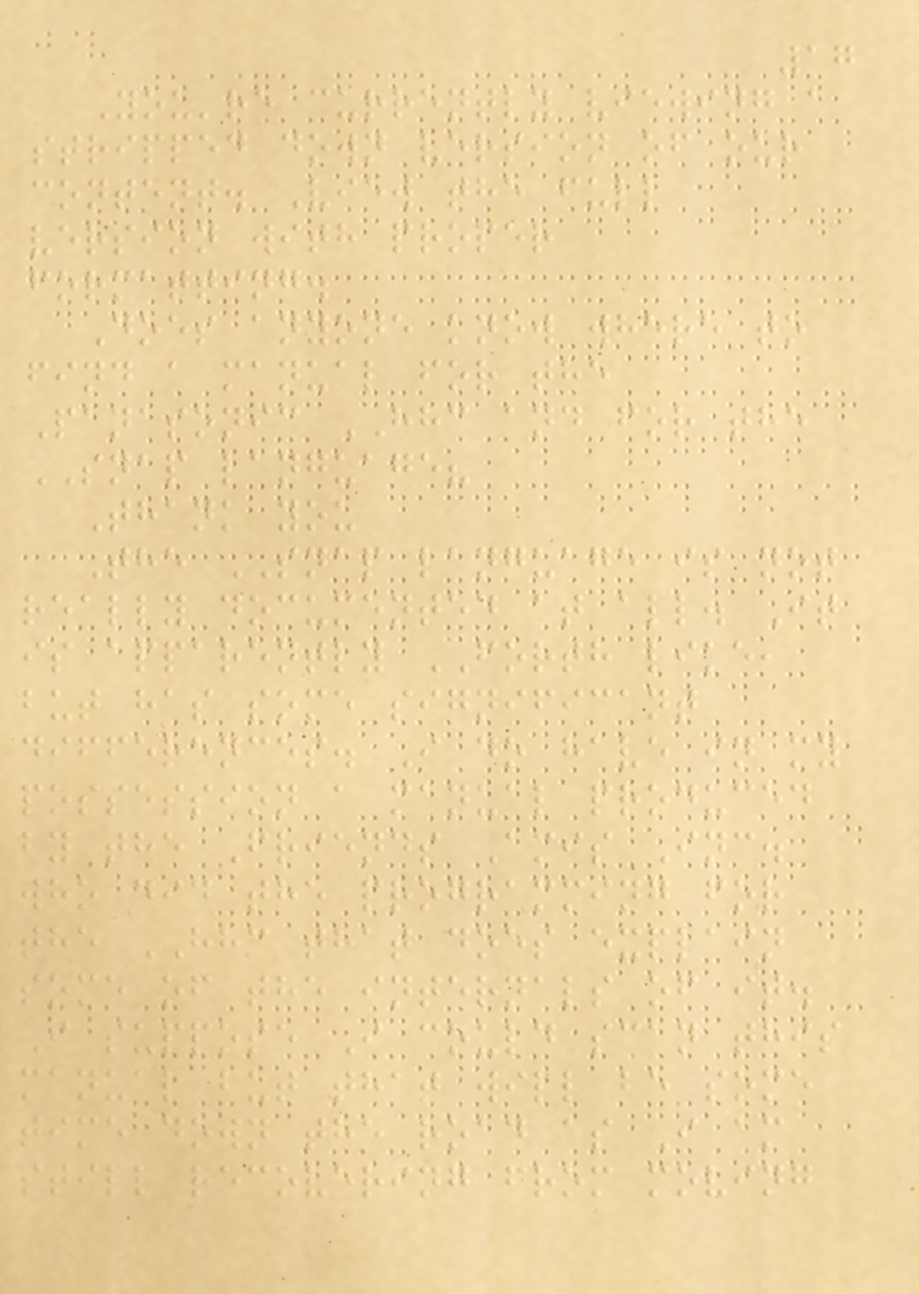17
You're currently viewing a
stripped down version of our
content. View the full
version with proper
formatting.
Does anyone know where to
find a manual for the
Panasonic HHC and for the
SNAP language?
Thank you
The SNAP language is not
really documented at all. It
is apparently FORTH like,
but has some significant
differences. I do have in my
possession a manual produced
by the Friends Amis Inc.
who did the programming for
the HHC that does explain
some of the internals of it.
I suppose I could scan this
manual but that will be some
time down the road as I am
still recovering from moving
